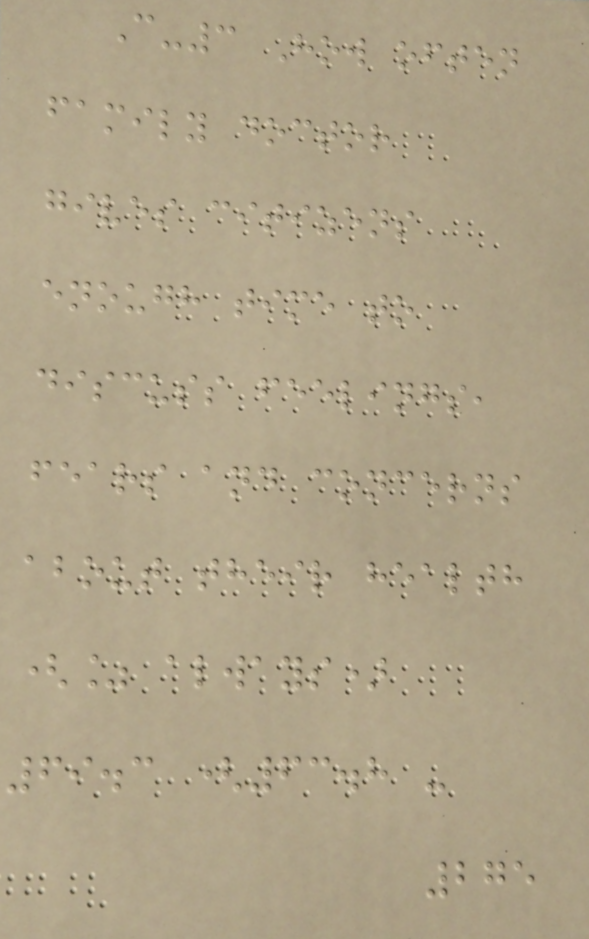C-3 How often
family doctor
gives citizens
enough time to
discuss feelings,
fears and concerns
about their health
(% always)
69.3 (63.8 -
275
